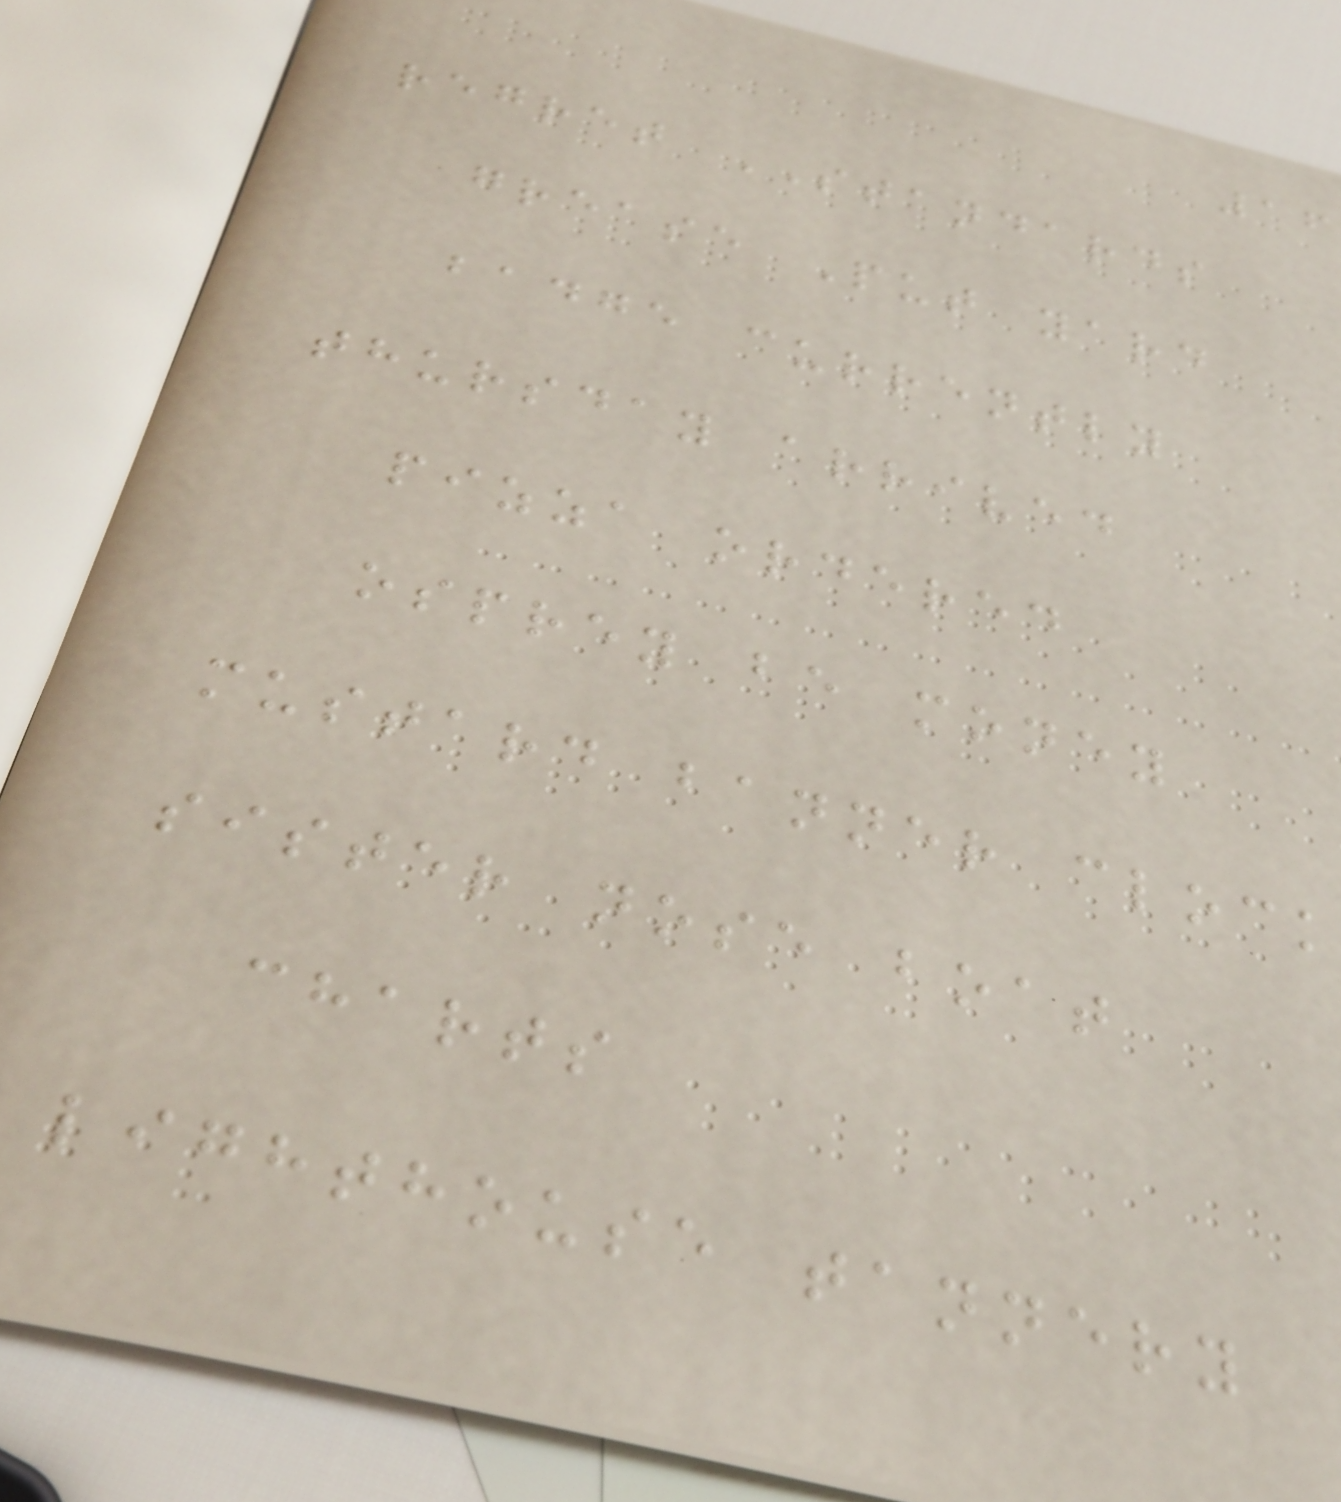16
regret STANDARDS
grease Put yard
badge currently
thursday arrived
pizza ordered
osprey be money
mustard banner clock
sister nose boat
charts
lighthouse tannery
